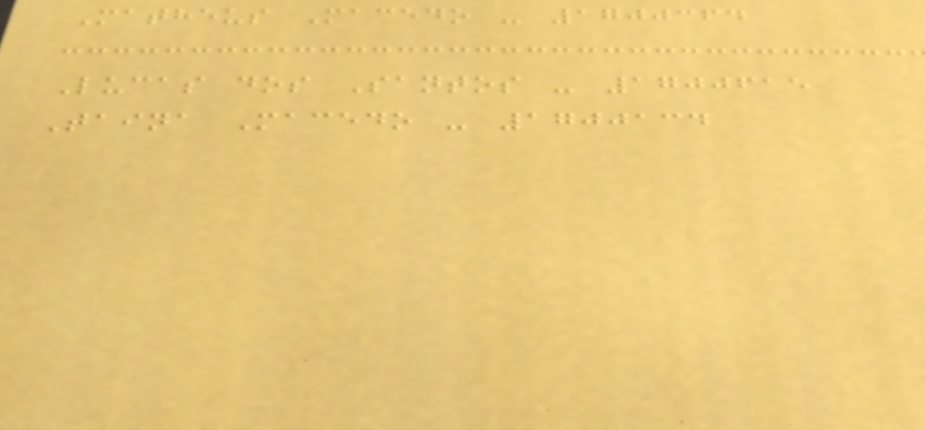Matheus Macedo - 1700364
Lucas dos Santos - 1700615
Taina Macedo - 1700134
